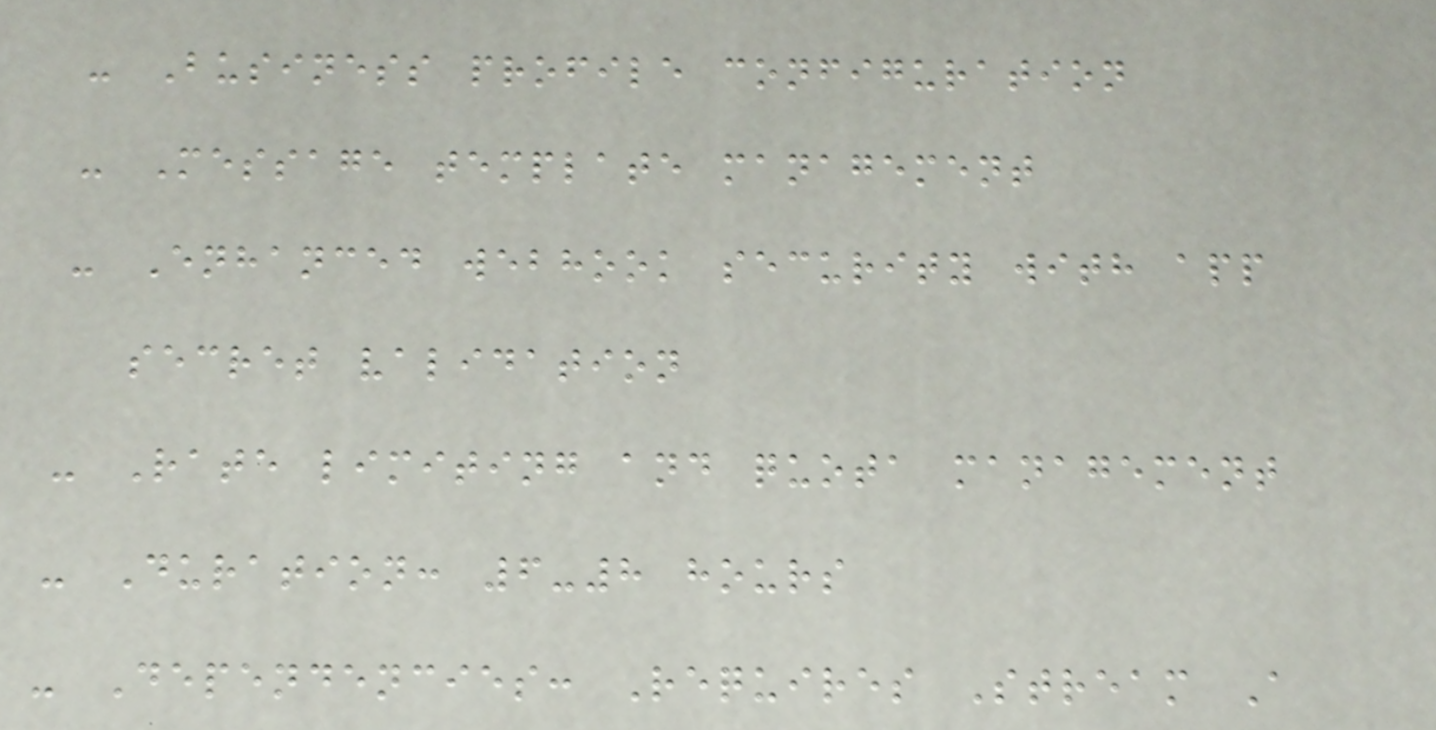- Business profile configuration
- Message template management
- Enhanced webhook security with app
secret validation
- Rate limiting and quota management
- Duration: 6-8 hours
- Dependencies: Requires Stream A
